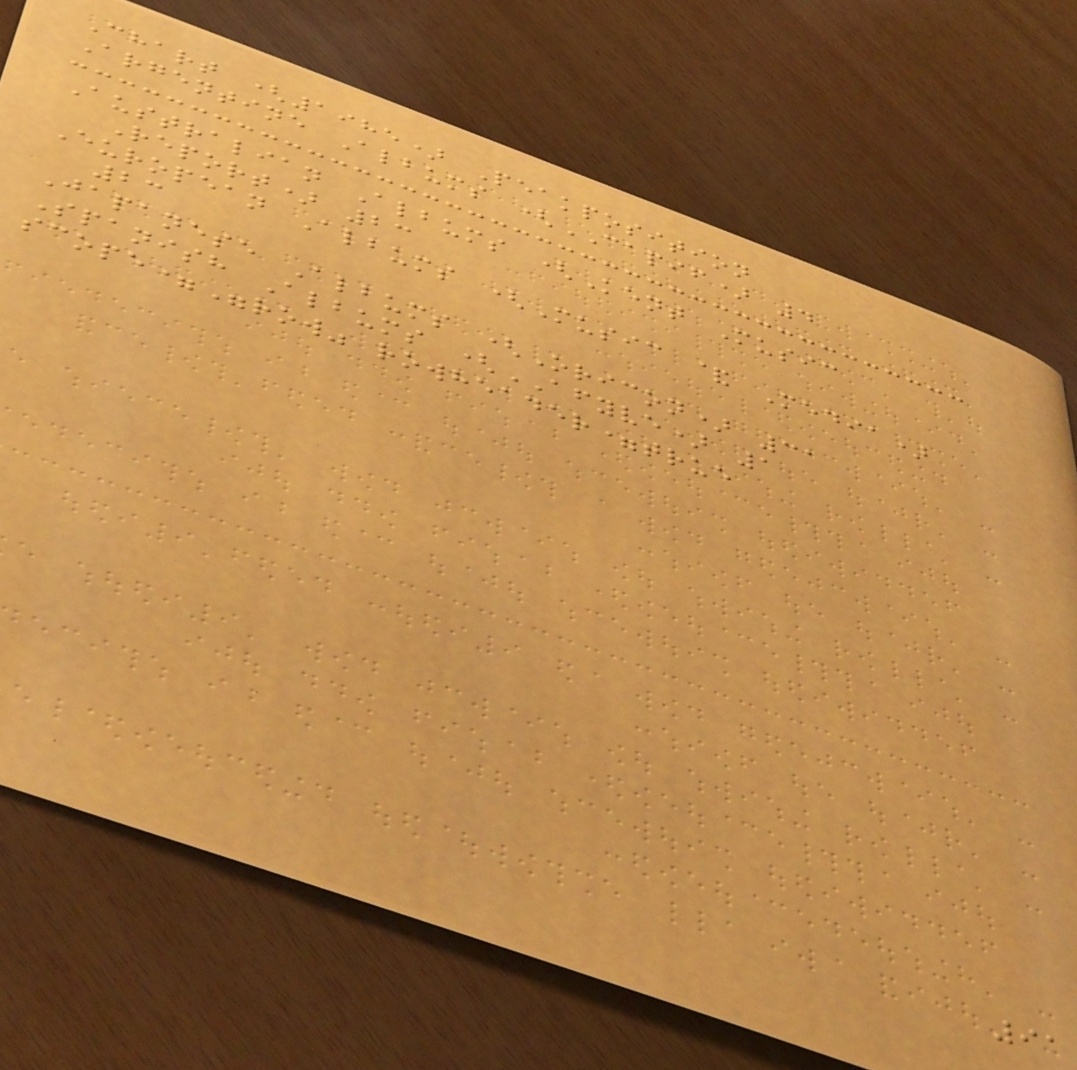Chart (1985) Peakposition
Argentine Albums (CAPIF) 4
Australian Albums (Kent Music
Report) 23
European Albums (Music & Media)
23
Japanese Albums (Oricon) 31
Spanish Albums (AFYVE) 1
scope="row" rowheader=true
91
